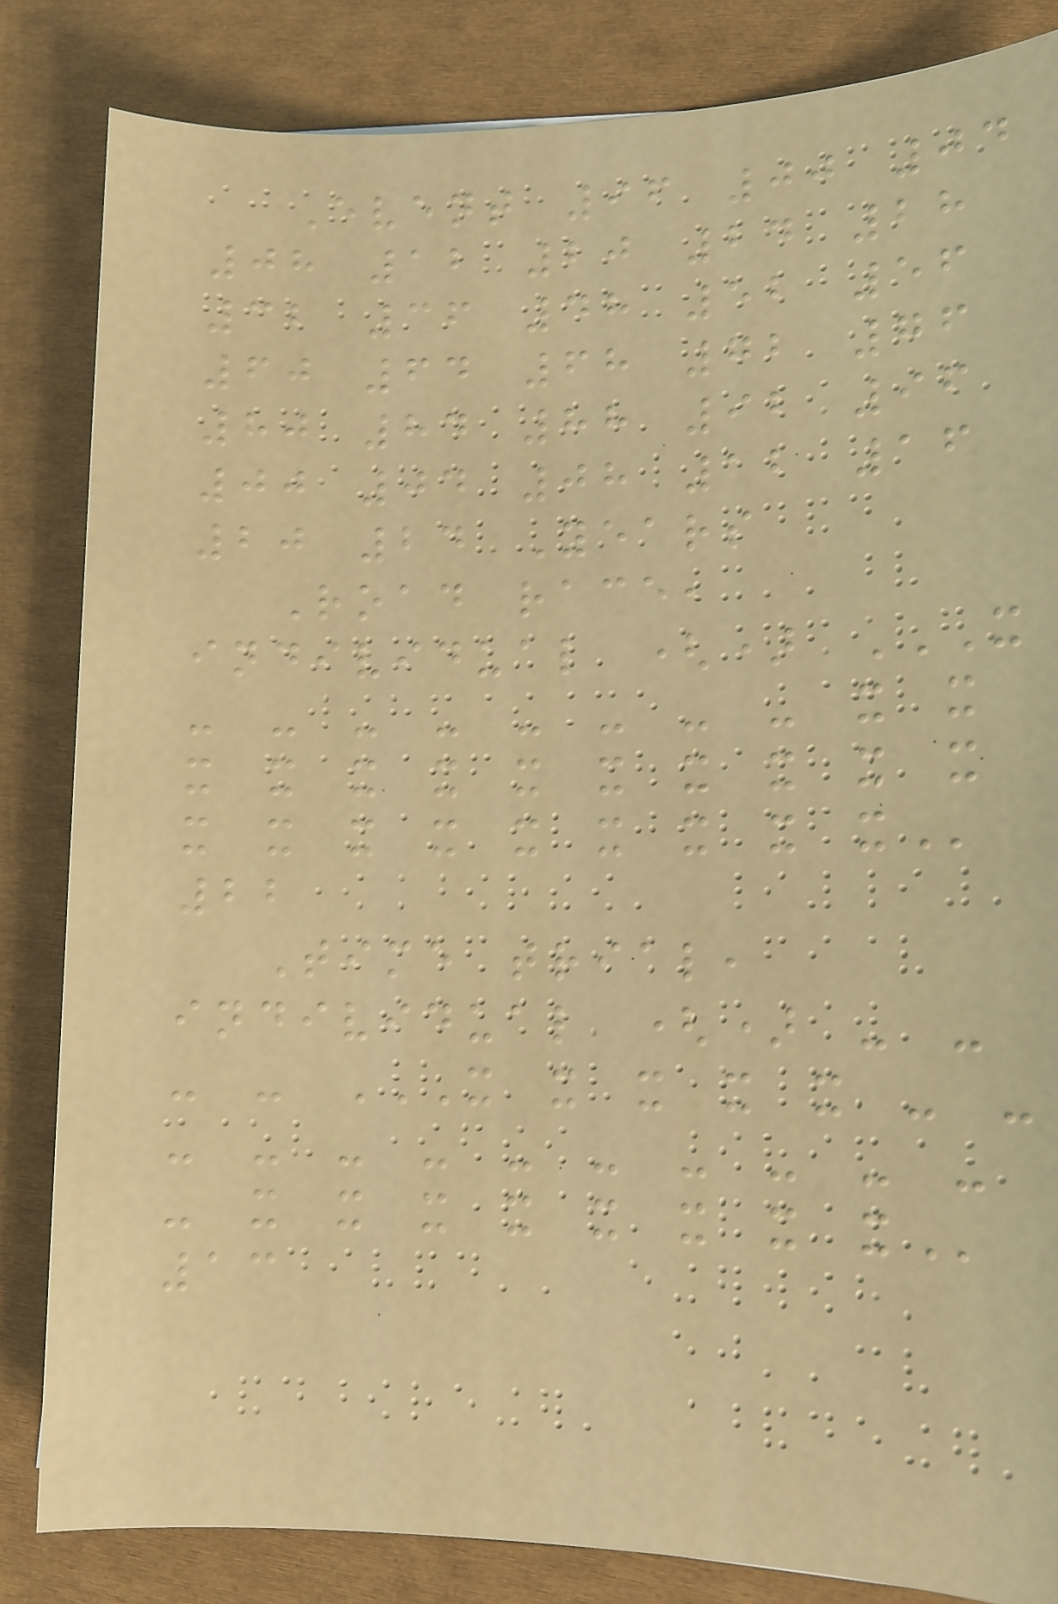Event 96 00 04
08 12 20 24 28
32 36 48 52 56
60 64 68 72 76
80 84 88 92 96
00 04 08 12 16
20 24 Years
Road race,
individual () X
- - - - - - - - X X
X X X X X X X X X X
X X X X X X X X X
22
Time trial,
individual () - -
- - X X X X X - -
- - - - - - - - - -
- X X X X X X X X
13
